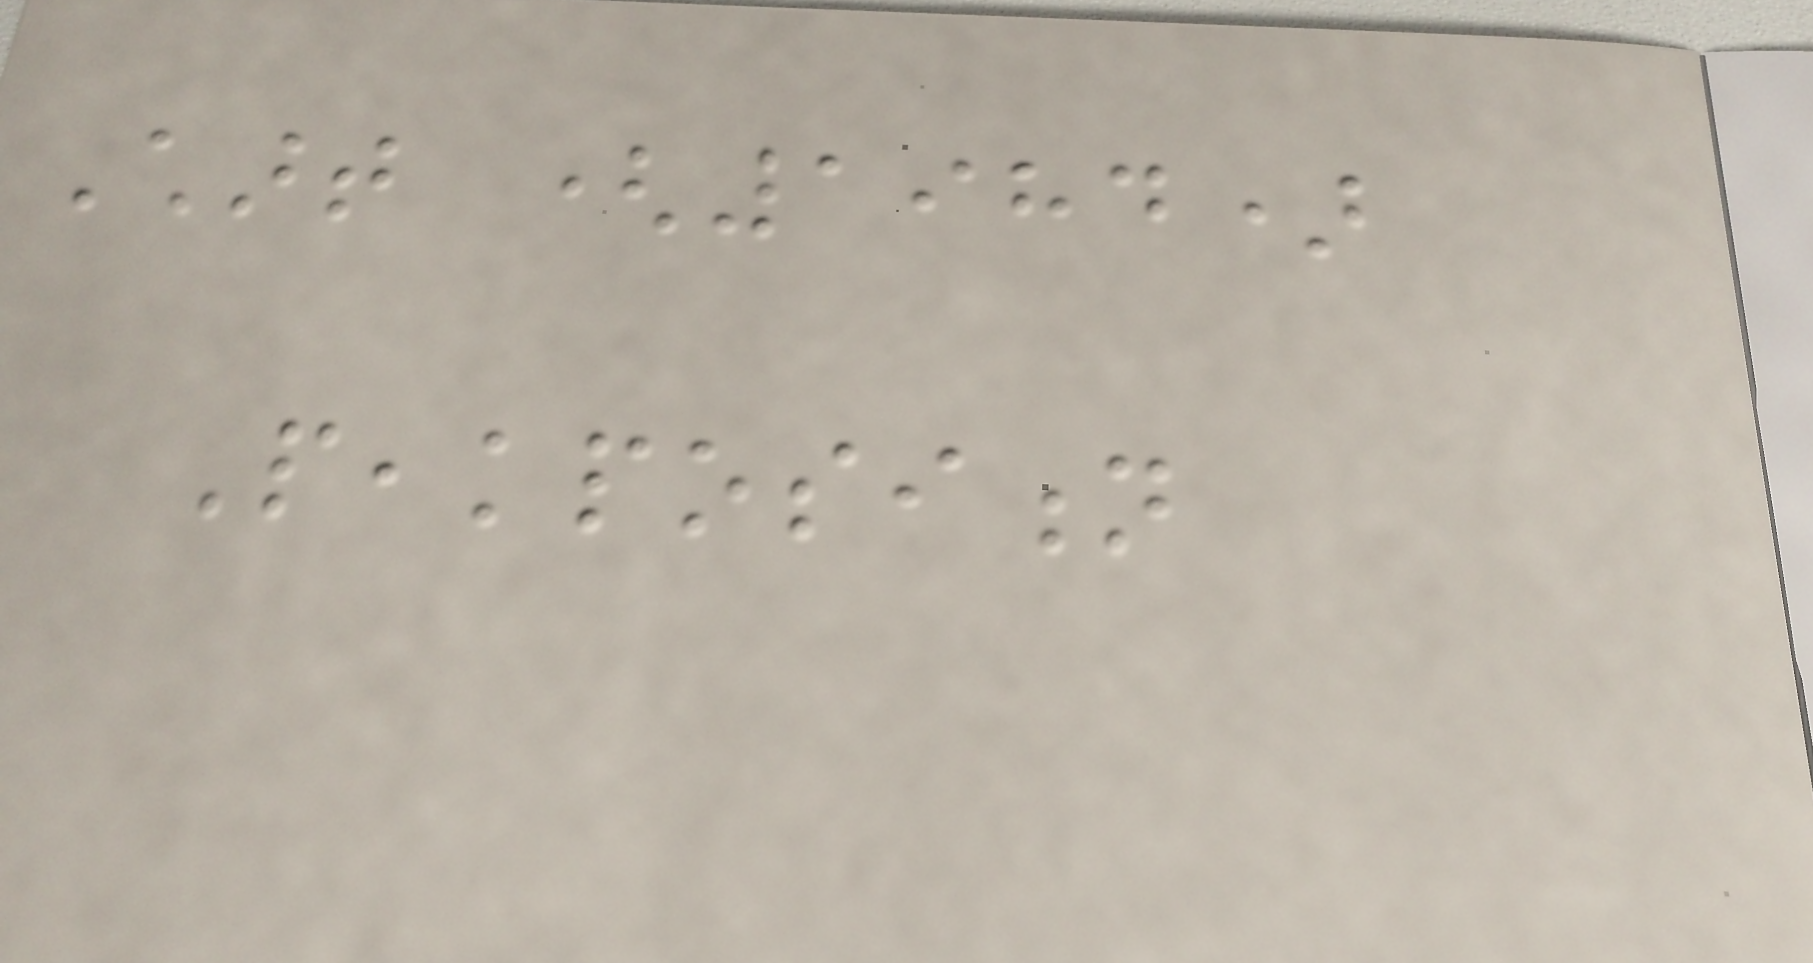Chart (1984)
Peakposition
